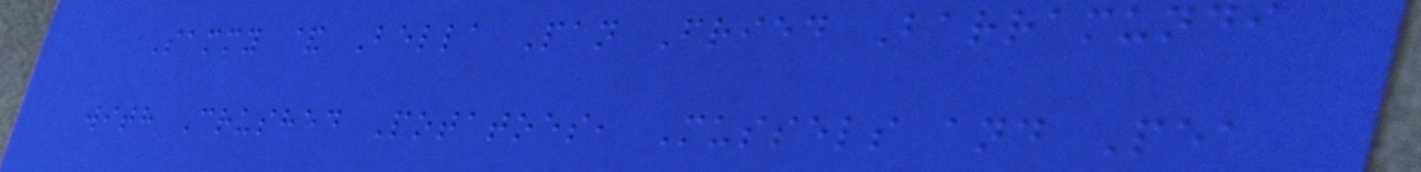Sammy & Bella Pan Fried Barramundi
with Crushed Potatoes, Mussels and Pea
